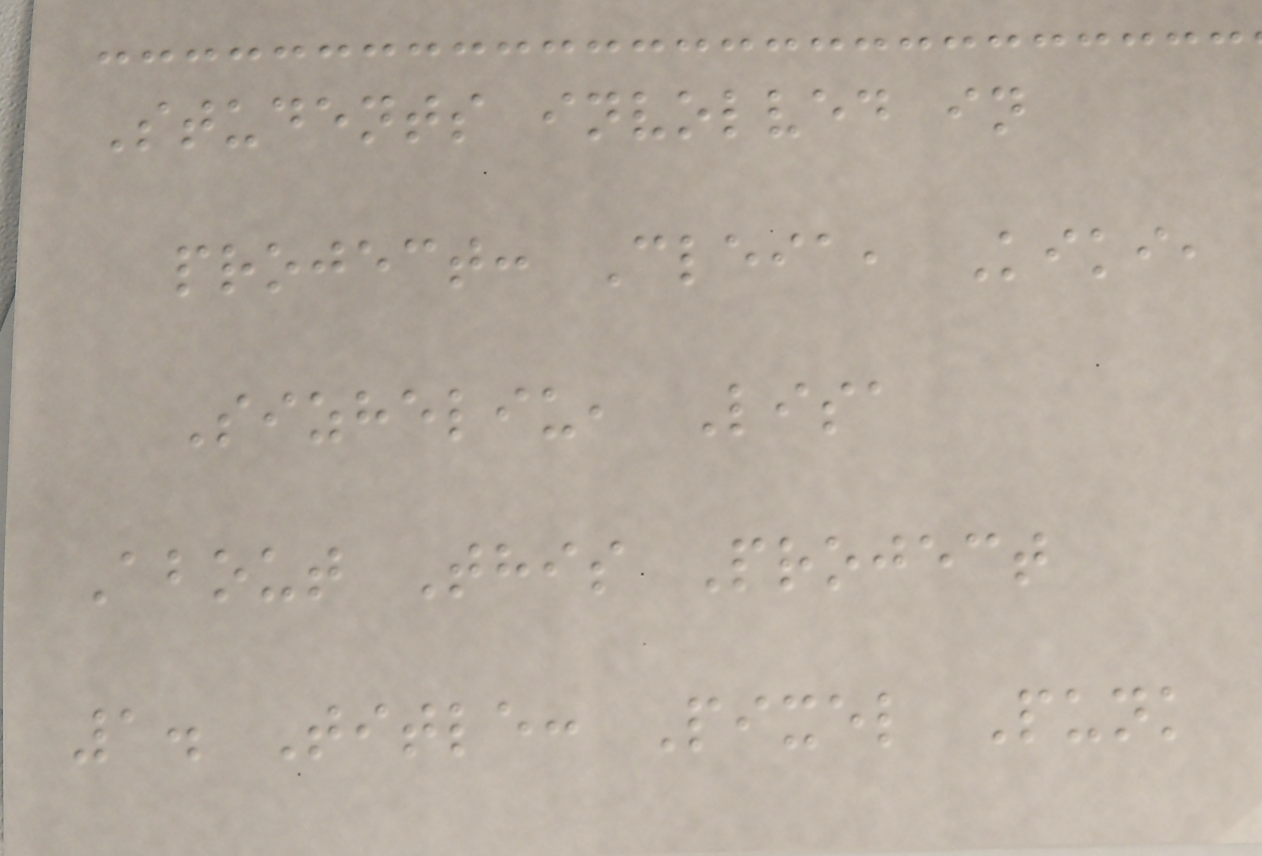Students involved in
project: Cleia, Kiki,
Sizheliu, Lisa
About This Project
1. Title: Pixel Punk
